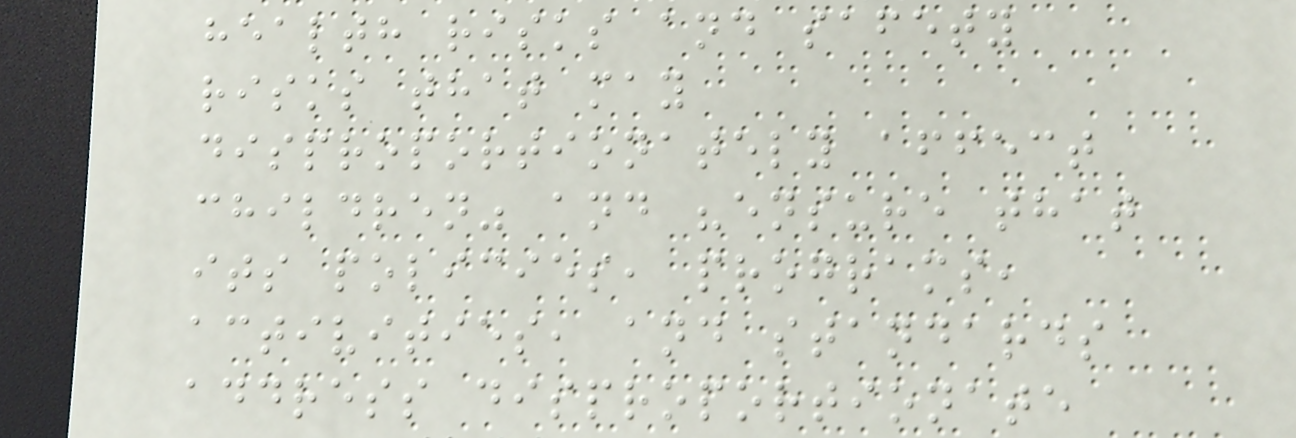health risks and safety
risks that may
disproportionately affect
children" and "ensure that
its policies, programs,
activities, and standards
address disproportionate
